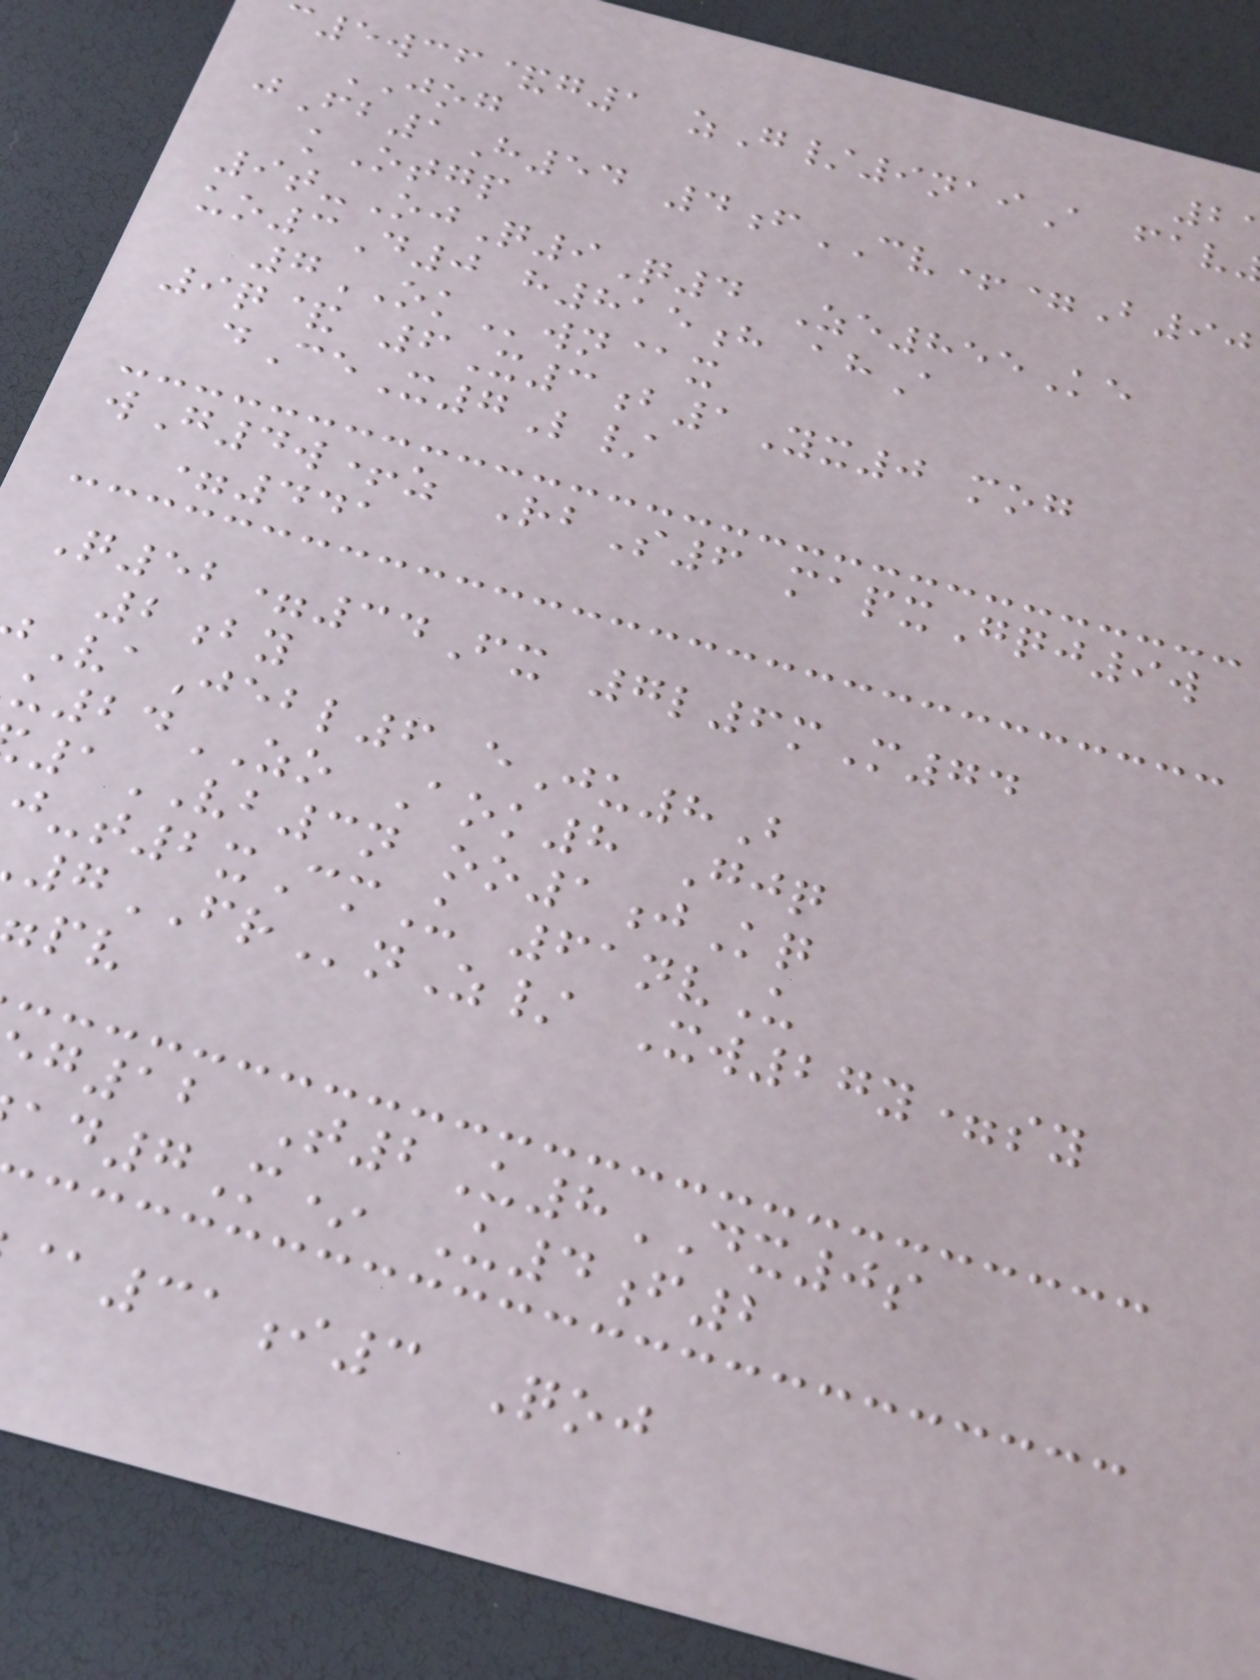c5wcf&g1 zG/9naiA fav
JOG
jFb1H54 4fCV+=B90
kOtgp
9t-OjQ9Q4 Ze855Ke
uo3D0 h815h ahA
7OKwn@x
9q& 6X3b1Yx0 mog
dCeX7L/
wG4w+z RbS6 mapxGqj9w
=441
Q52=34Fx 7l6mM74
2by
VaJebl6 eJu8B
24ZO Aok8 Gjq
1VB3n oo1jKq
j-t2xCmU 61nvU
7FRnZ/ Xw27y=sy
g12 T2U8DX0s
7M* U4f2
@31i3 Qoj
